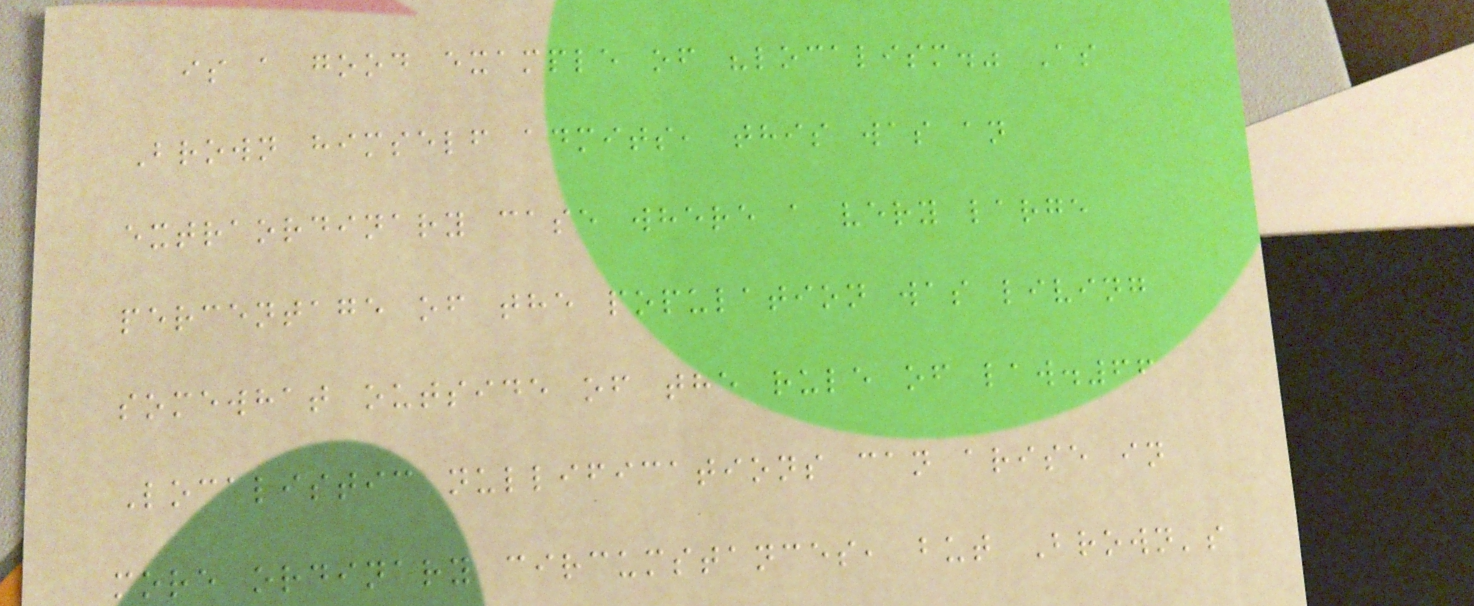is a good example of "localism." As
Brown himself admits, this was an
extraordinary case where a very large
percentage of the population was living
somewhat outside of the rule of law.66
Localistic nullifications can arise in
more ordinary circumstances, but Brown's
